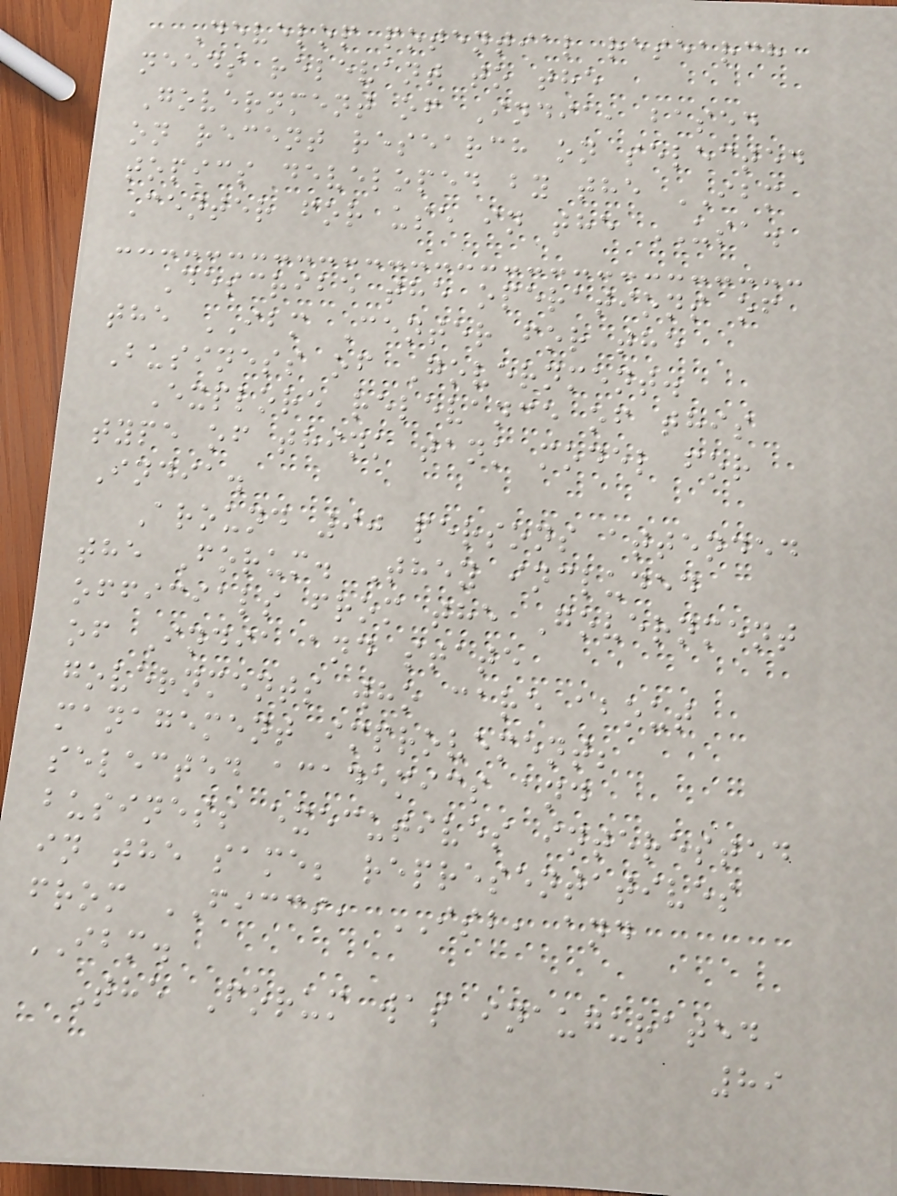Develop potential research
needs relevant to the
Government of India, based
on recent research on selected
topics developed by the IBM
Center for use in the USA.
Describe the operations of
the IBM Center for the
Business of Government.
Explore relevance of this
type of think tank model for
India.
Around 90 persons attended
the Forum. They included
officials from the Government
of India and state
governments who care about
management improvement;
selected academics and
business executives interested
in the same; representatives
from FICCI, ISB, and
IBM.
The Forum was inaugurated
89
